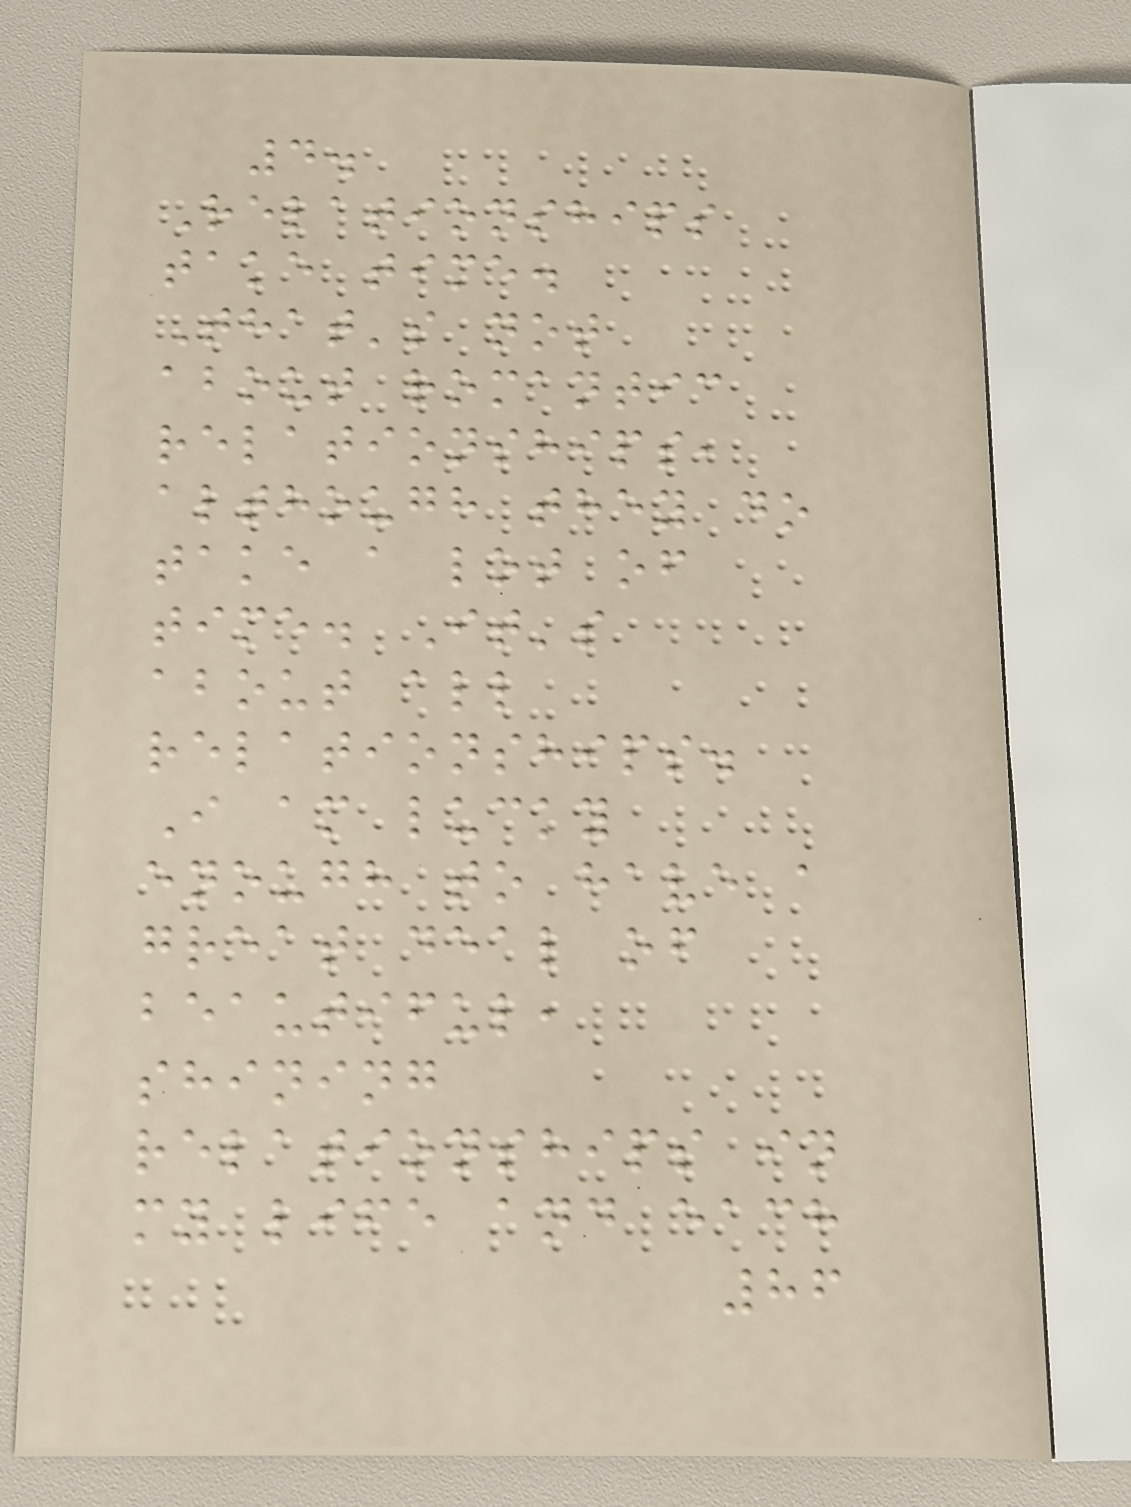4.
Relationships
take time.
That's not
about romantic
relationships,
although they do
take a lot of
time. It's
about all
relationships.
I am lucky
enough to have a
great deal of
beautiful,
shining
relationships in
my life and each
86
